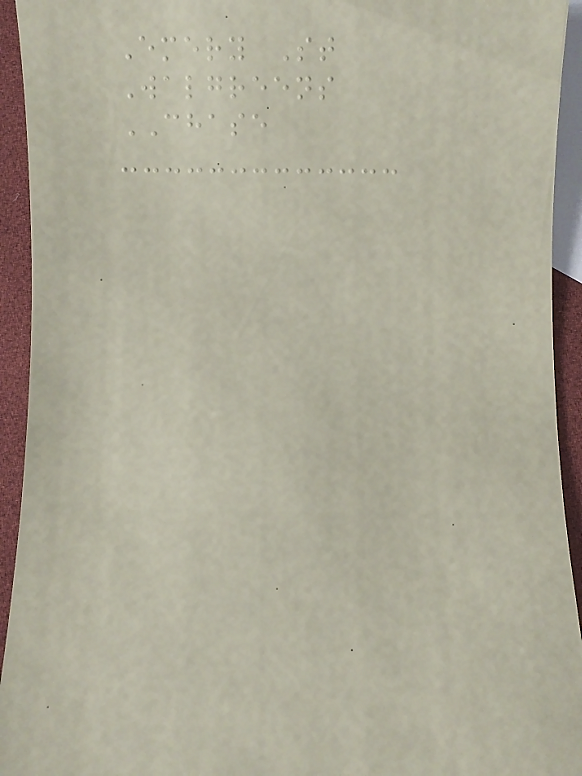Emery St
Walgreens
CHASE
